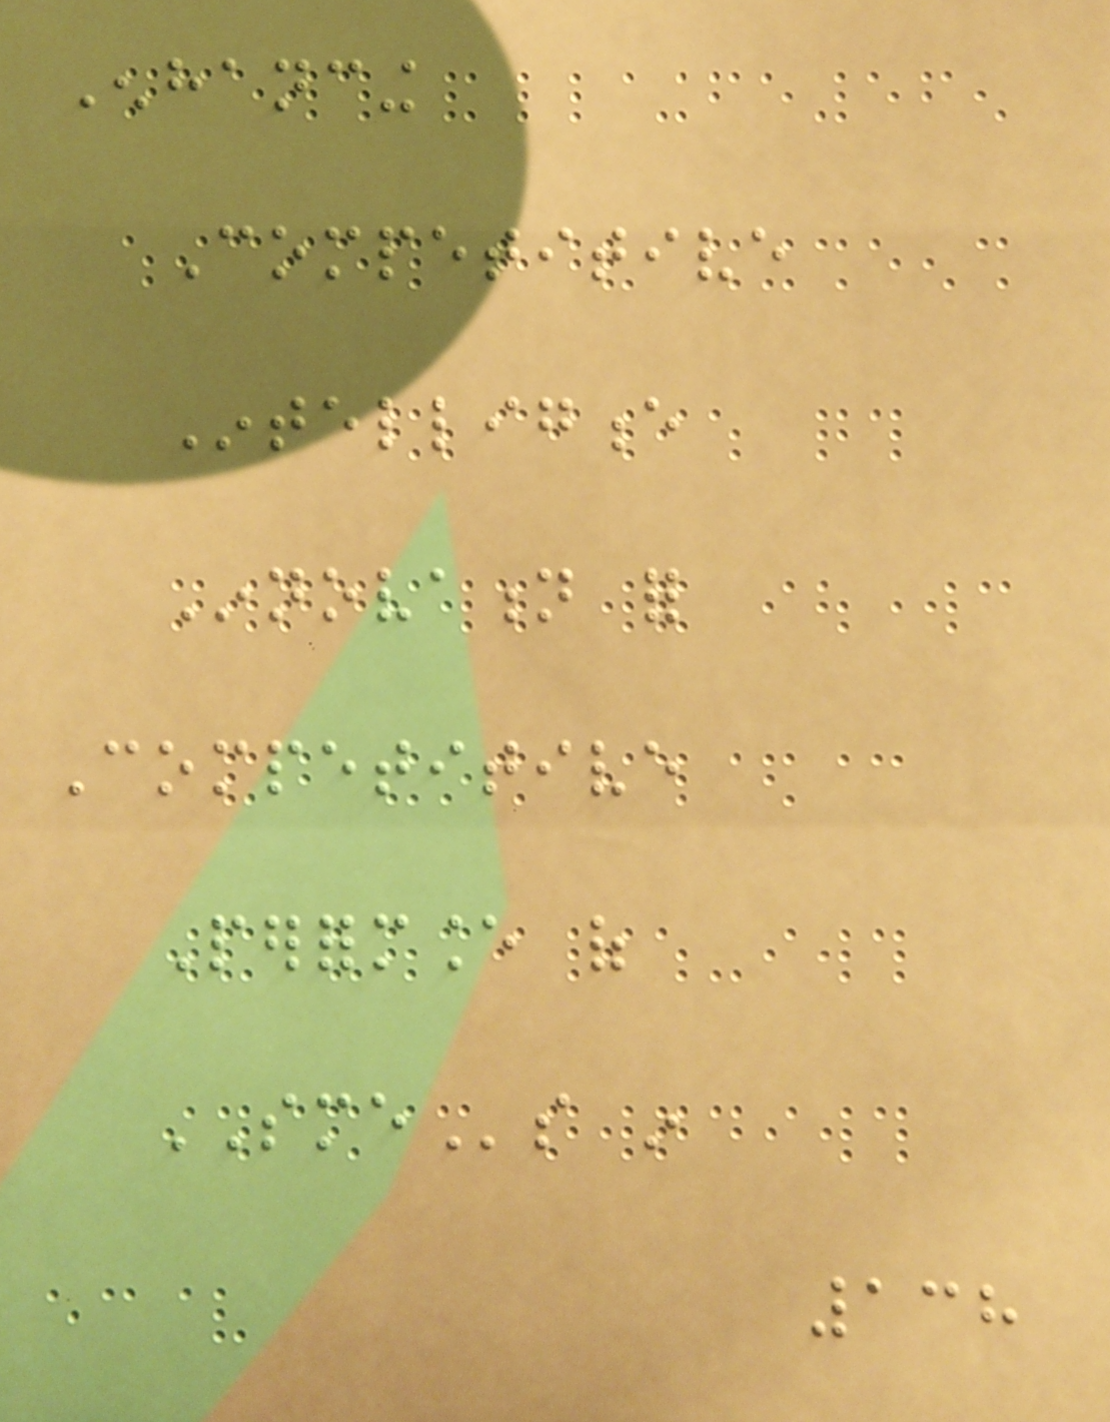Enhancing
Competitive
Intelligence
Innovation for
Competitive
Performance of
SMEs in
138
